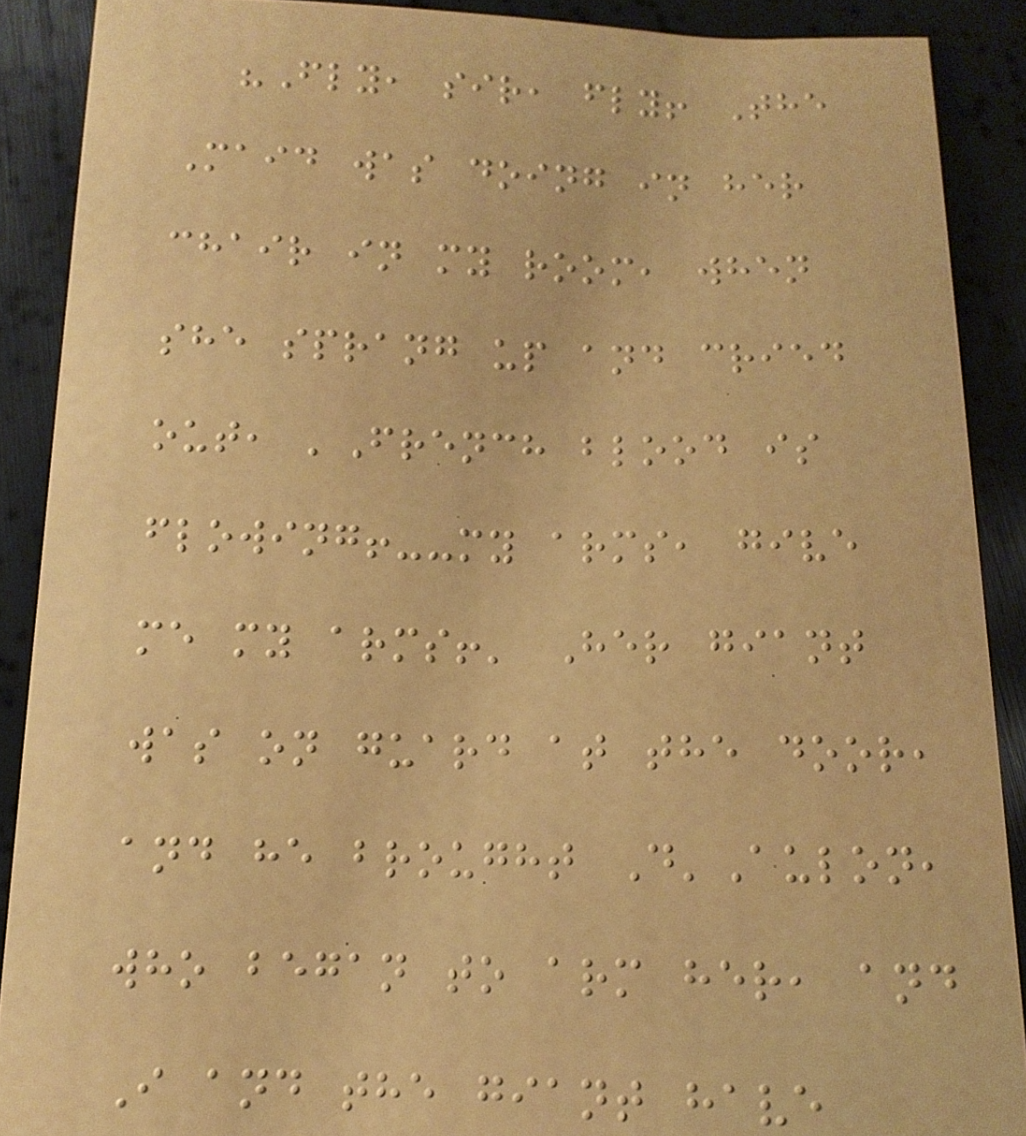"Fly, sir, fly! The
Maid was doing in her
chair in my room, when
she sprang up and cried
out, 'French blood is
flowing!--my arms, give
me my arms!' Her giant
was on guard at the door,
and he brought D'Aulon,
who began to arm her, and
I and the giant have
